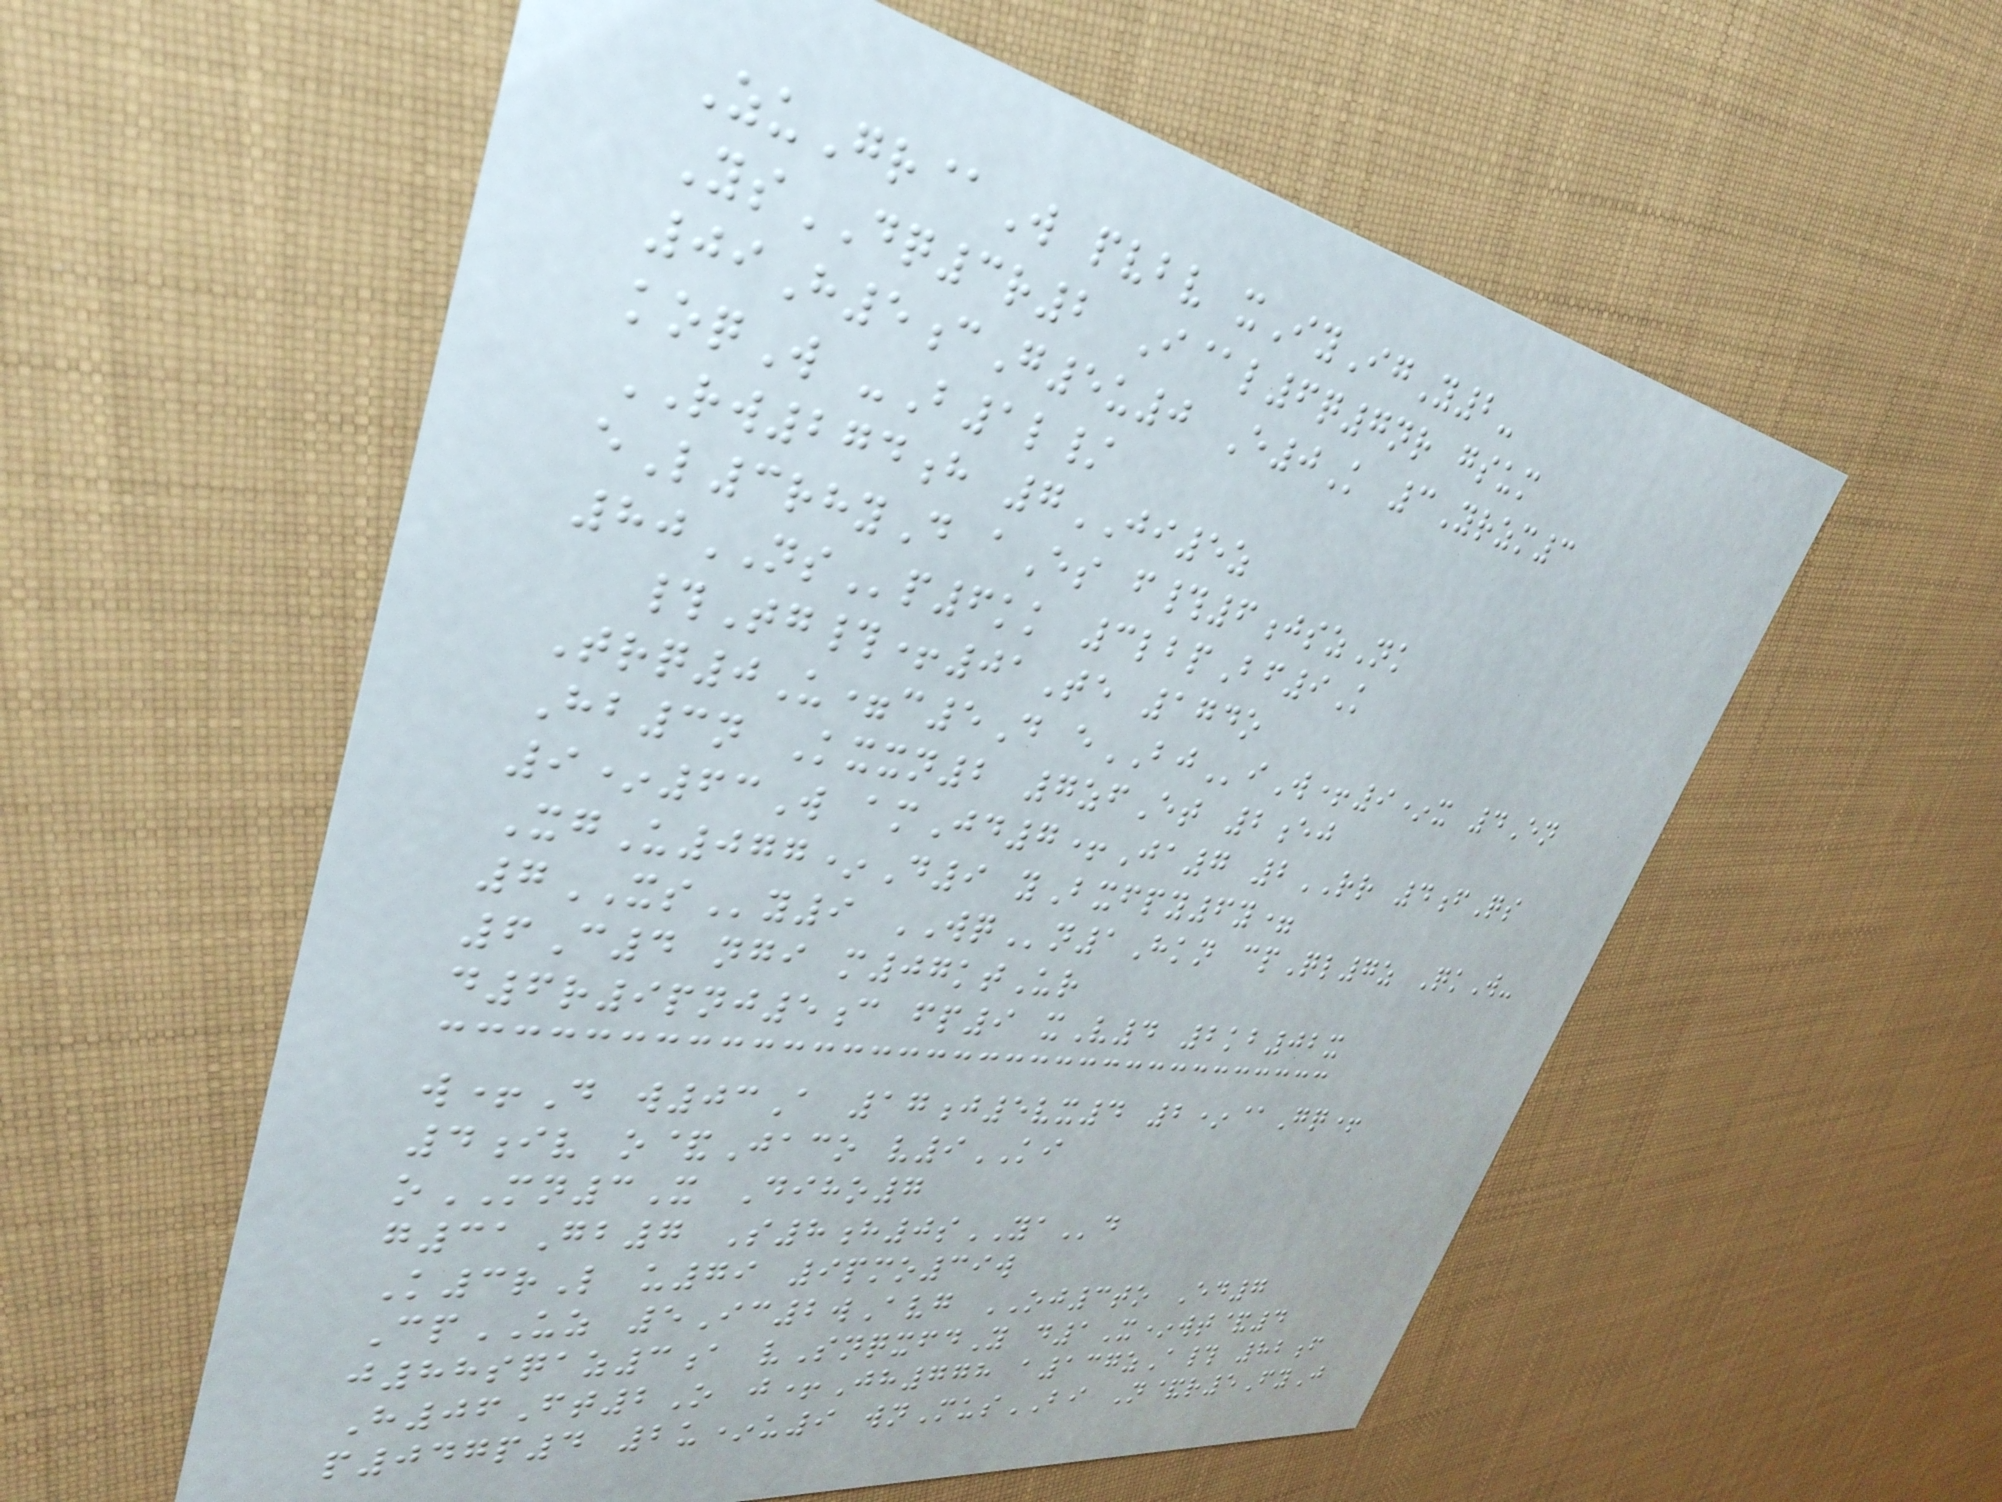ZuGr@W pvbv xIyIgY2-
YsDQ3r2 I@l6q7nr gsum
09H5cG5u0 E0K 3Yrzm3
koqW -B1l/
RW274h 7JI5z
eL3rhyD aEs f#6jszNk
80NSp6kk 3lbpBf9K
#Tg#+01Te 174o
Trq0U=c5D eBJiW+9*x 4En
Hb3n Kxxn2 7zfEt 2ej
9*63W amJd7+Ja7 2RR 4fQs
XgU077*D9 yBxfpy6y=
7XSy9 WQn1Hkn cpQl7z QkW-
6C4 ngi m07ktUr
d6r9pnj5c fp9 xV4 2kb02x
w+D w03A 17j5vx4 2*@Gq+
4iv o&Jaco v9KI
oMN3X Diho7
g31Gb7 S8h0sYAd
K3rL u79 9pmo39w
CpUZ 5Ic2wAvg OJ3to Ed7
j88sqaz3a vSnqxfdY d1X*wt&4
H06Ft2O j+Jh778 a137zA# 82f
p047p4 2u*u9 wnMusBI N&r5FyJ
